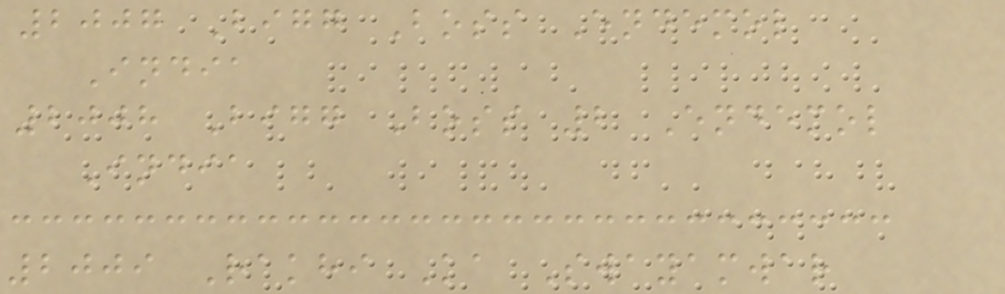2007 Bigg Boss Endemol
India
2008 Bigg Boss 2 Endemol
India
2009 Rakhi Ka Swayamwar
